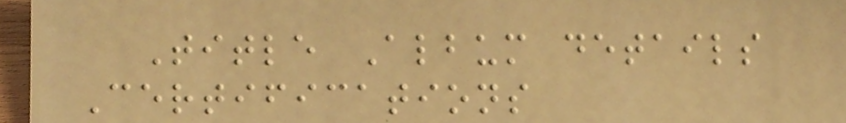Title Album details
Certifications
